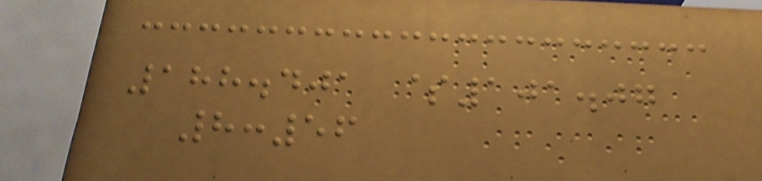188.401 $101.07
8:56
